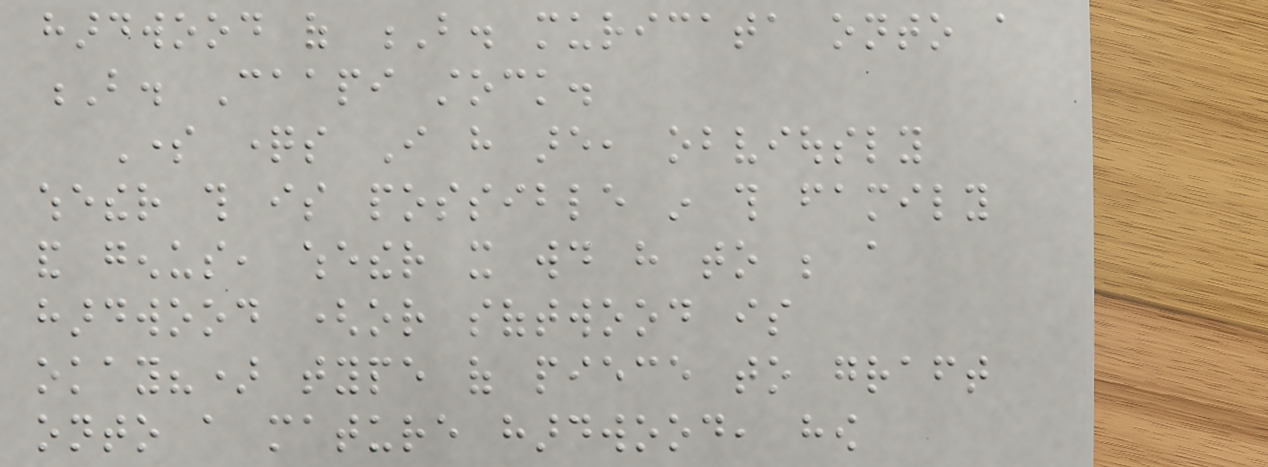hardwood of B. muricata onto a
B. Caapi stock.
Some questions I have are, obviously
whether this is possible in this family
and genus, whether it would have to be a
hardwood (or softwood is
okay?) type of piece to graft
onto a mature hardwood, how
